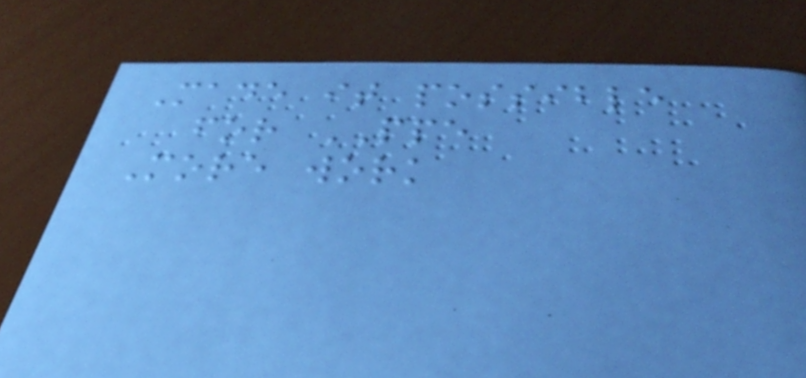Made it possible
for PPE
More work
